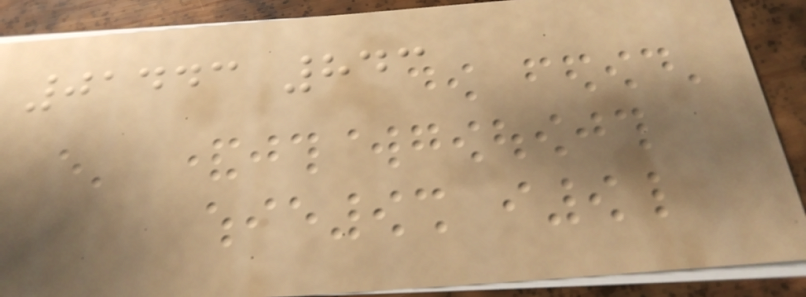01443 843
